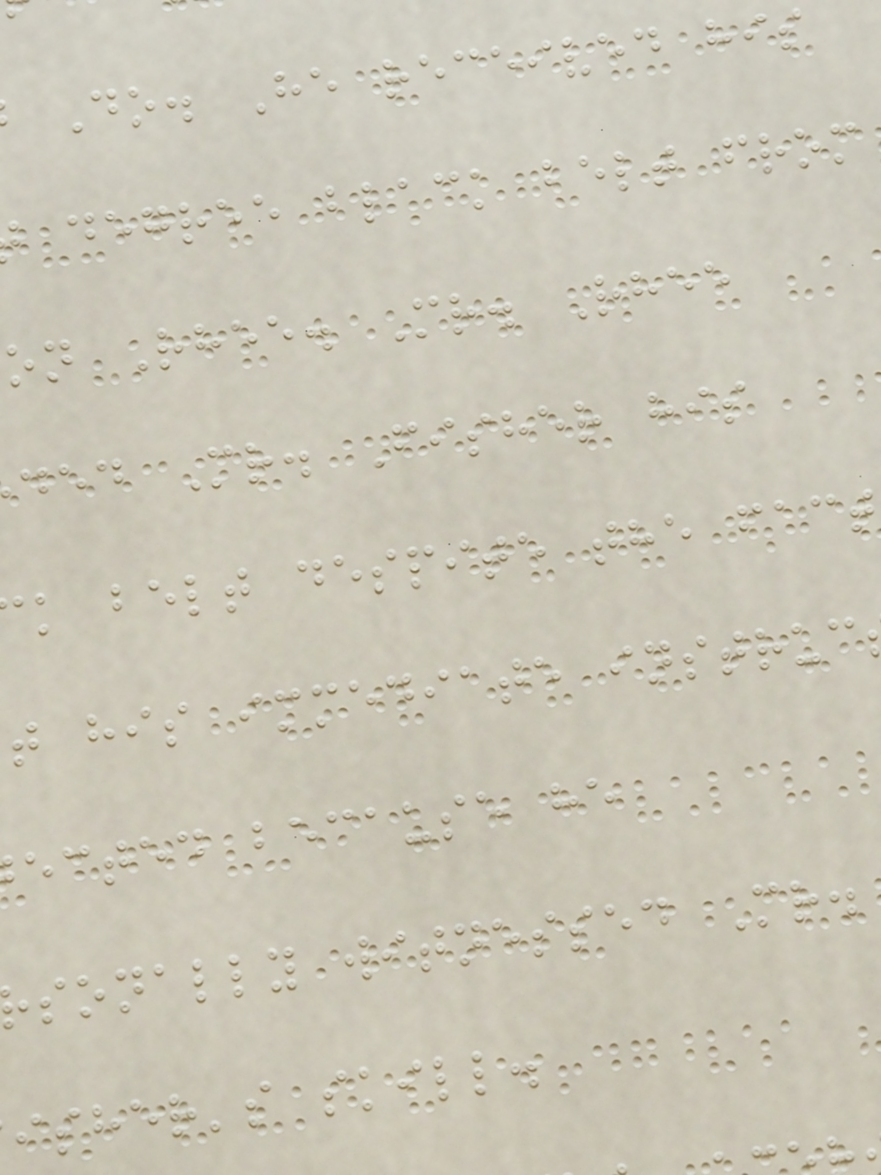Do. He received his
degree black belt from
on Rhee. Mr. Rhee
ded Mr. Fisher his
k belt despite the fact
t his immediate instruc
ected because he
sonally witnessed Mr.
isher's skill.
